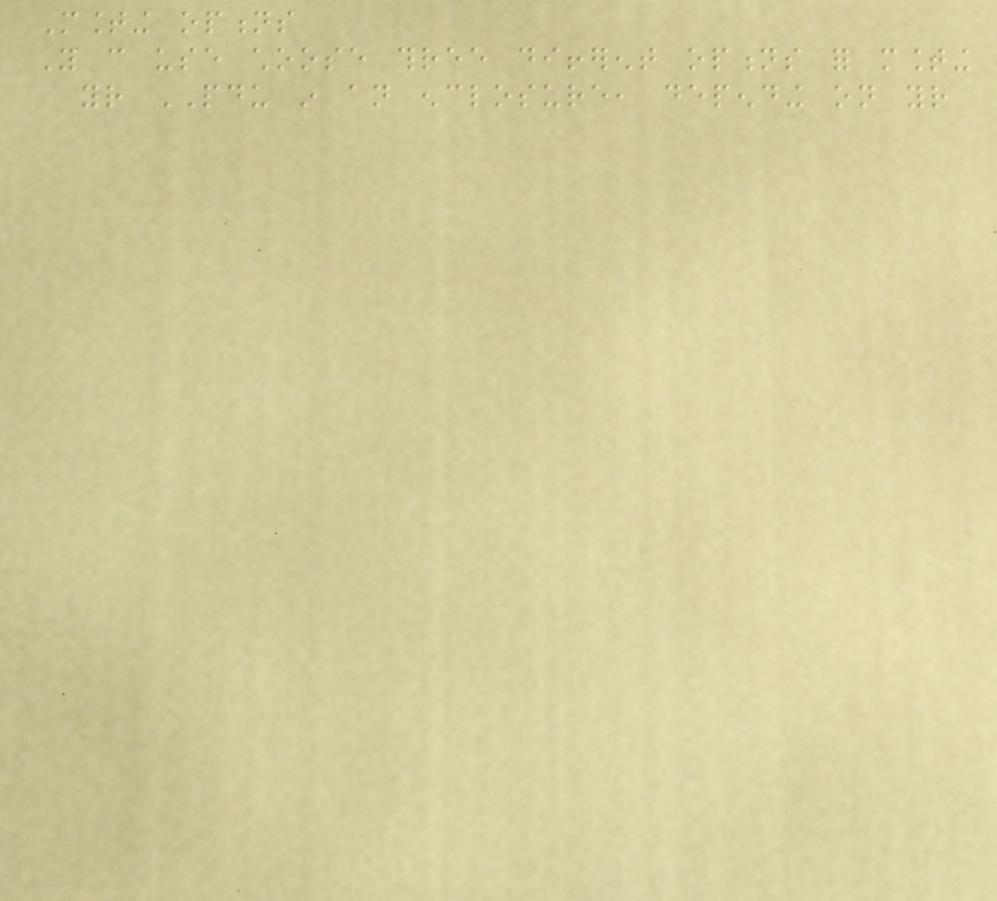Mounting options
You can use choose three different options for mounting
your PDU in an enclosure, depending on your
